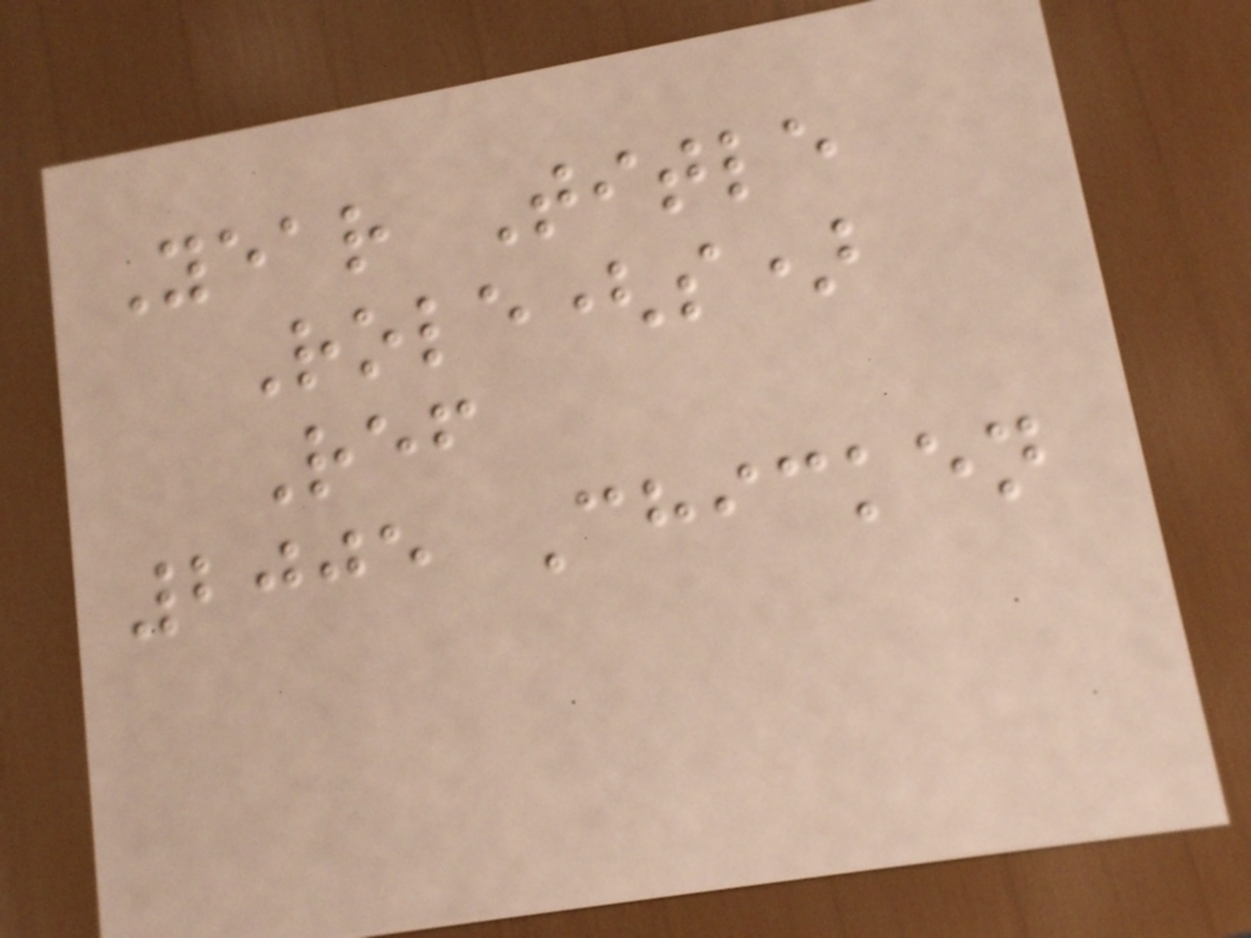Year Title
Role(s)
Ref
2005 Chicken
